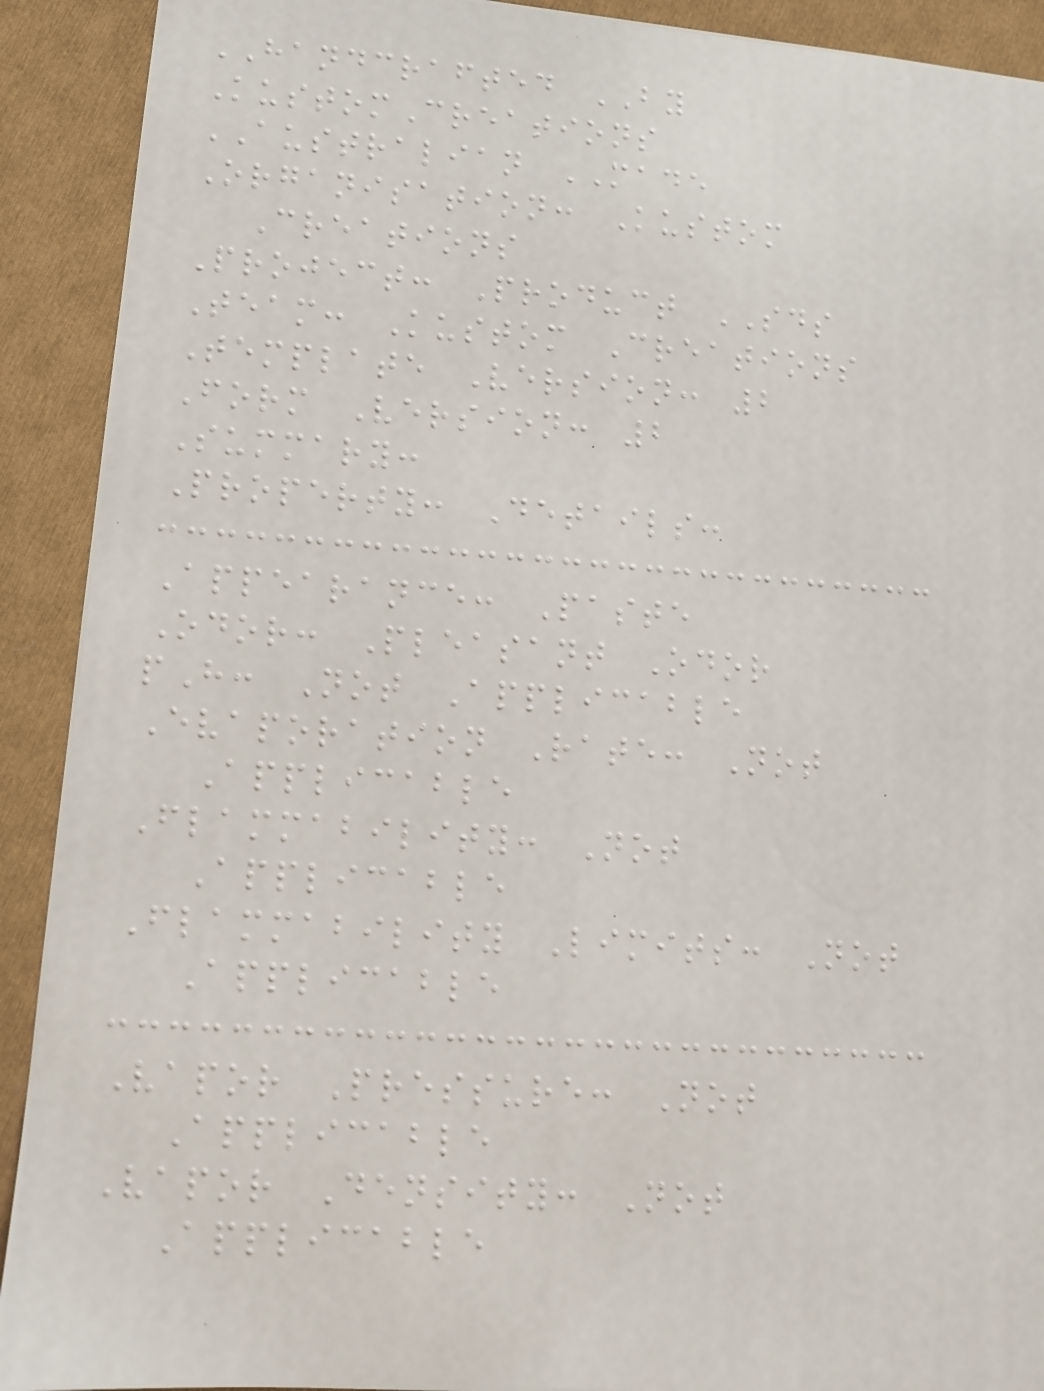HANDCRAFTED BY
KustomCreations
AUSTRALIAN MADE
Organisation: Kustom
Creations
Project: Product SDS
Team: Kustom Creations
Template Version: 2
Form Version: 2
Summary:
Property: Details:
Appearance: Paste
Odor: Pleasant Odor
pH: Not Applicable
Evaporation Rate: Not
Applicable
Flammability: Not
Applicable
Flammability Limits: Not
Applicable
Vapor Pressure: Not
Applicable
Vapor Density: Not
Applicable
